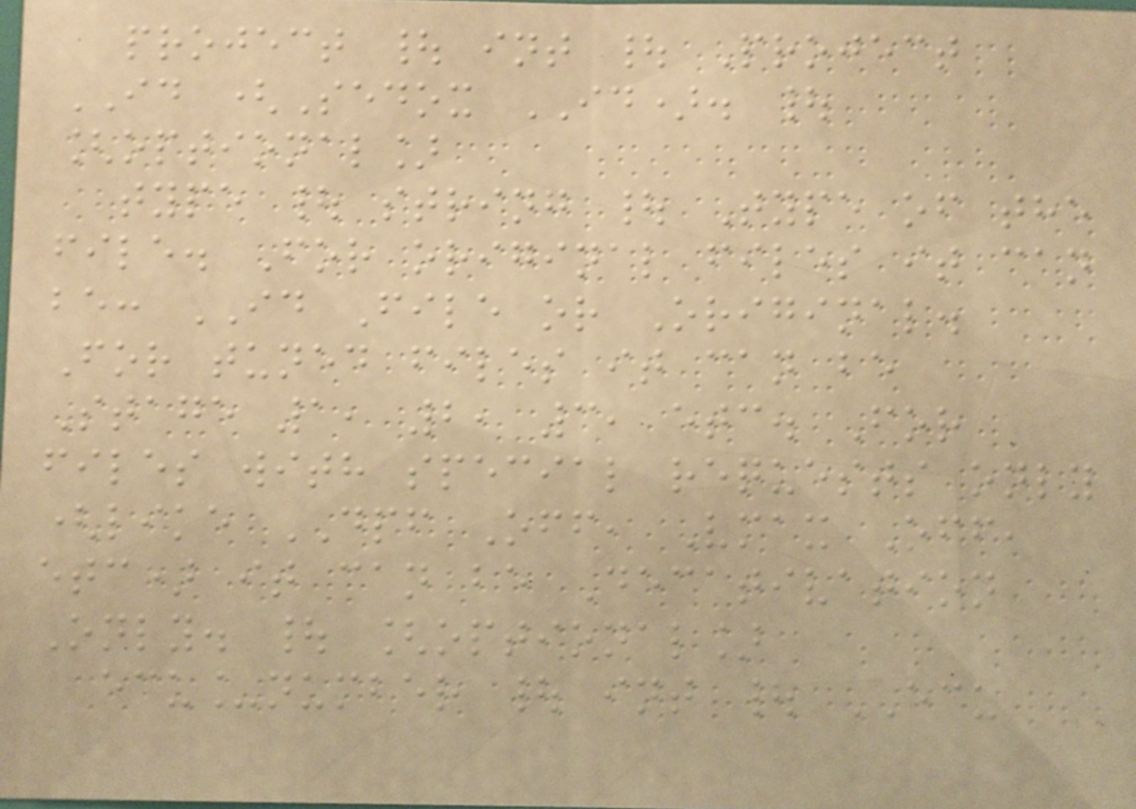project | int | Project
ID (Sedox ID). |
[optional]
type | string | Type of the
file. For original files it can
be: ID File or Original.
For tuned files it can be
Stage 1, 2, 3, etc. For
files with special requests only
(like DPF Off, Vmax Off,
etc) it can be Decativation
Only. | [optional]
ecu_number | int | ECU
